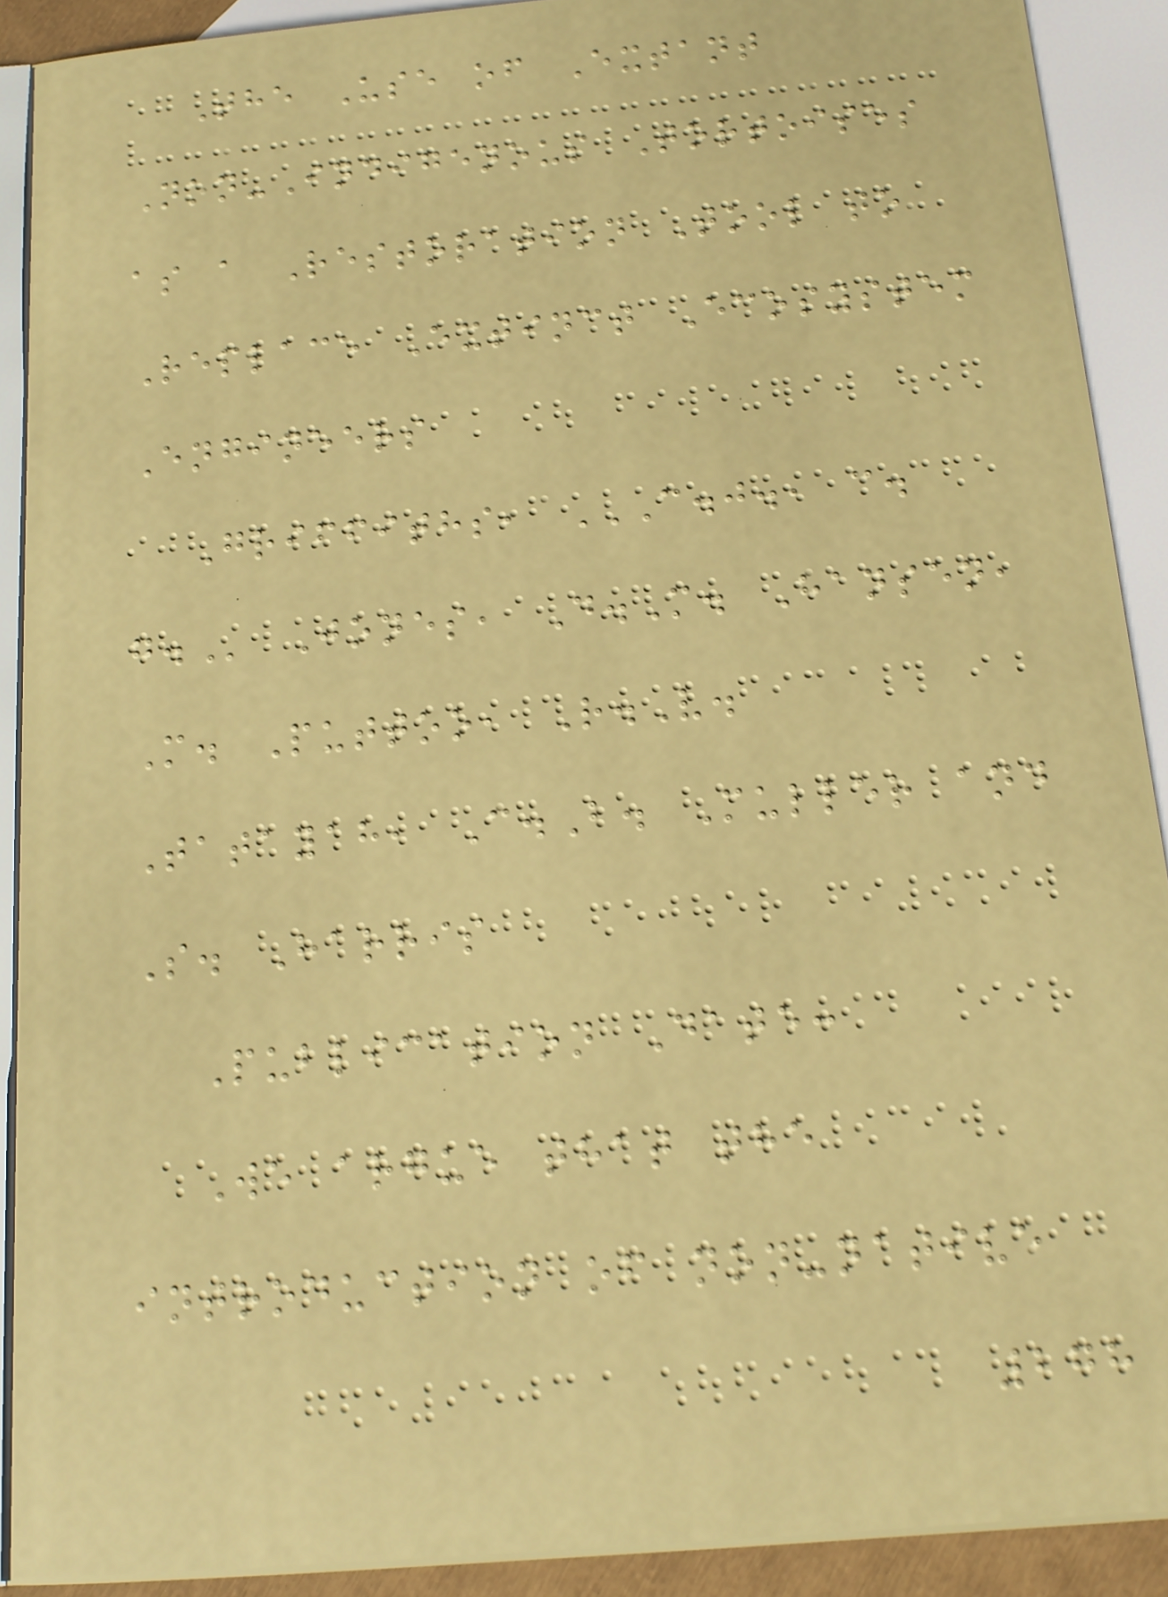The Use of Extant
Non-Indigenous Tortoises
as a Restoration Tool to
Replace Extinct Ecosystem
Engineers
Griffiths, C.J., C.
G. Jones, D.M. Hansen,
M. Puttoo, R.V.
Tatayah, C.B. Muller and
S. Harris
Publication Date:
We argue that the
introduction of non-native
278
